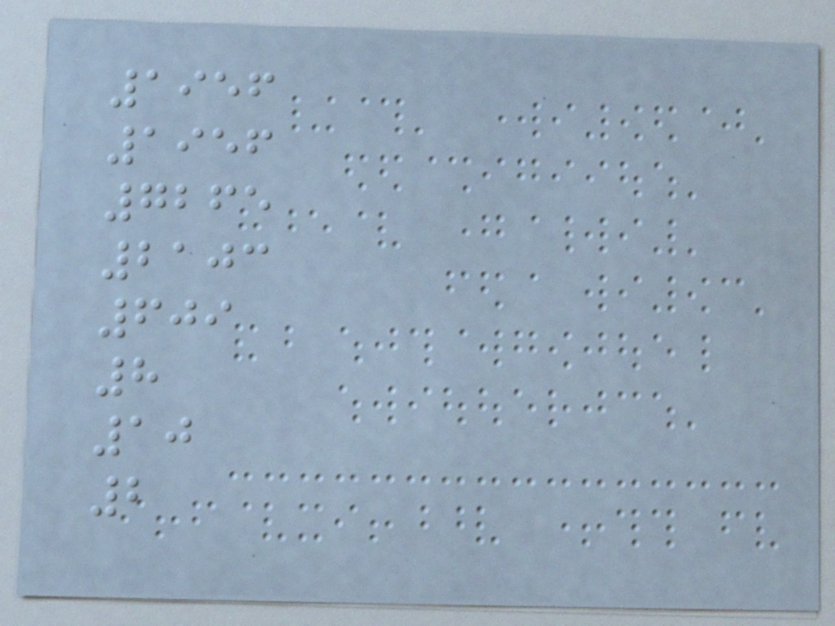1956
1956
7265
2103
609
8
10
2
